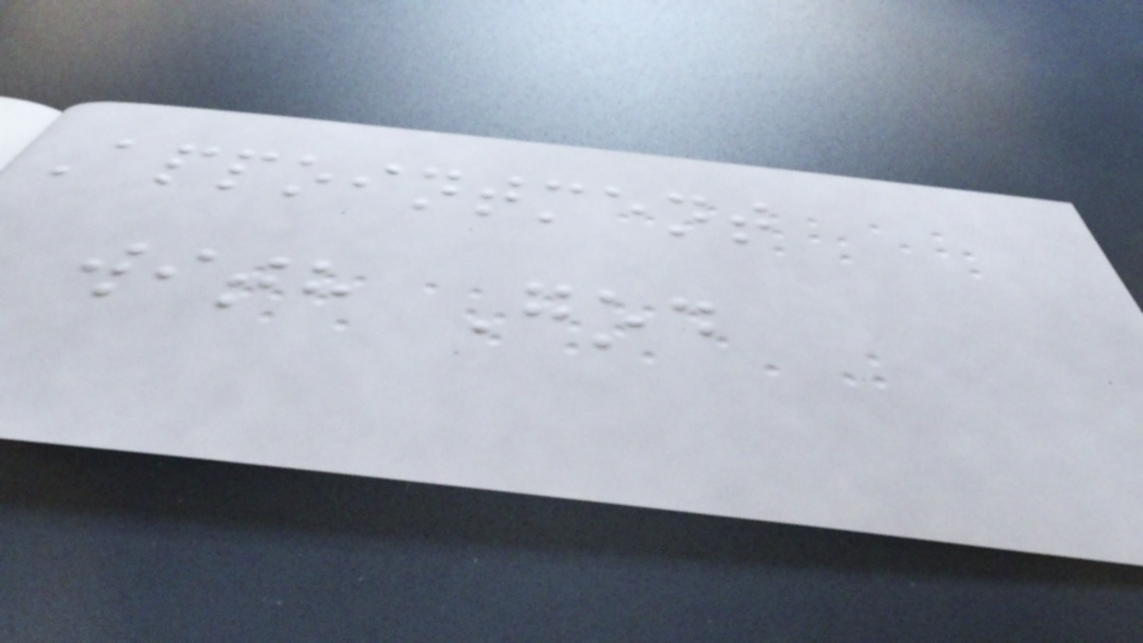Appointment
with God
